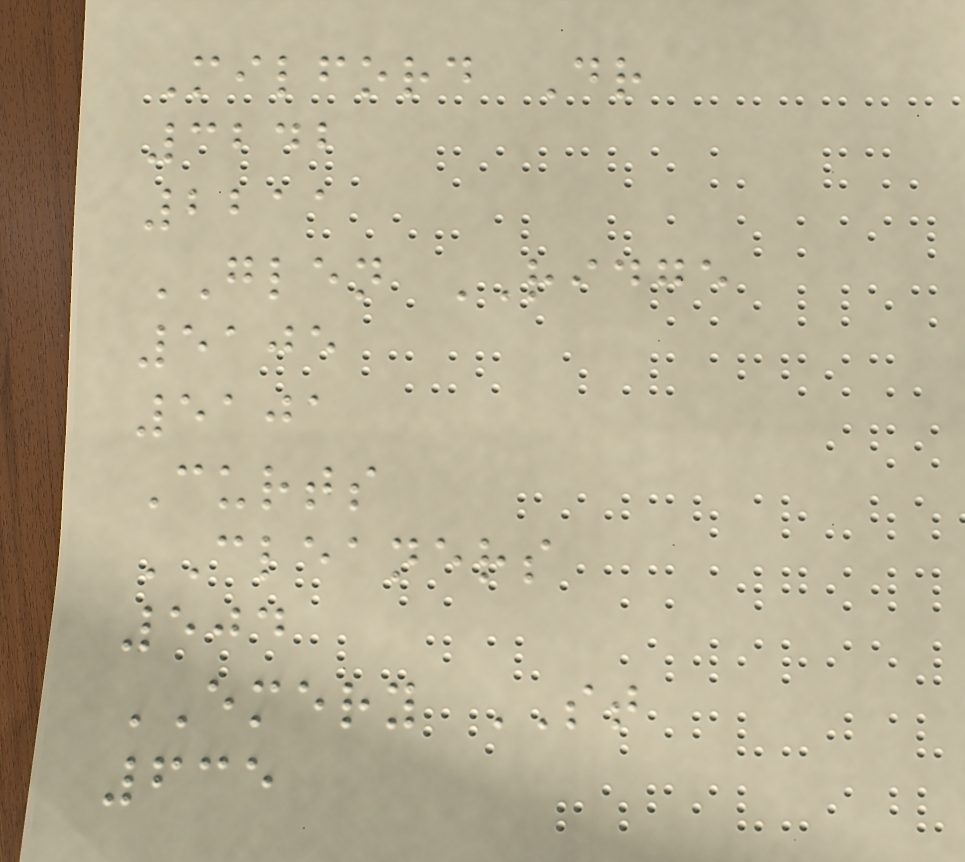Milford Dr
3242
2211
GLEN RIDGE
5105
5101
Curts
CLEANERS
504
EMERY ST
635
